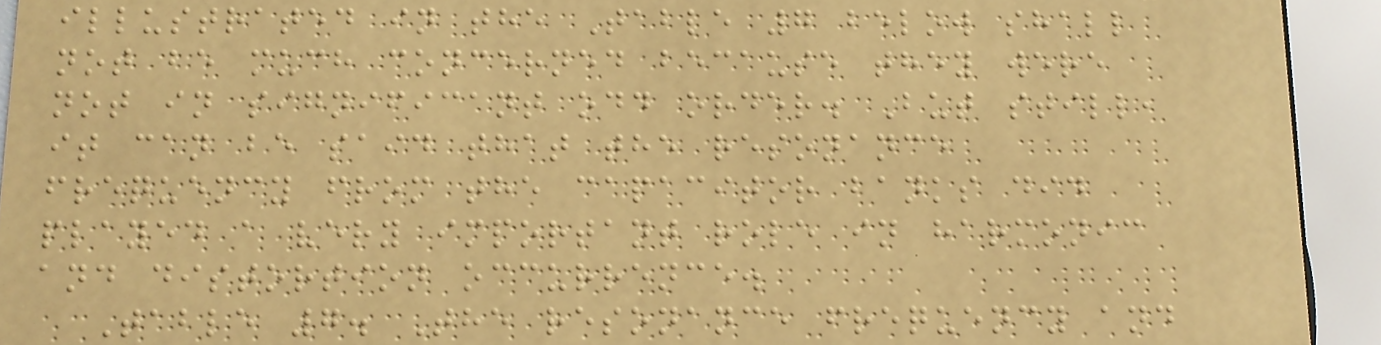illustrated in the Table 7 below shall
not be much concerned because they were
not in significant odd order. But still,
it can be said that the resonance
frequency from the capacitor banks did
played a very important role in harmonic
and distortion occurrence.
Table 7. The resonance frequency and
